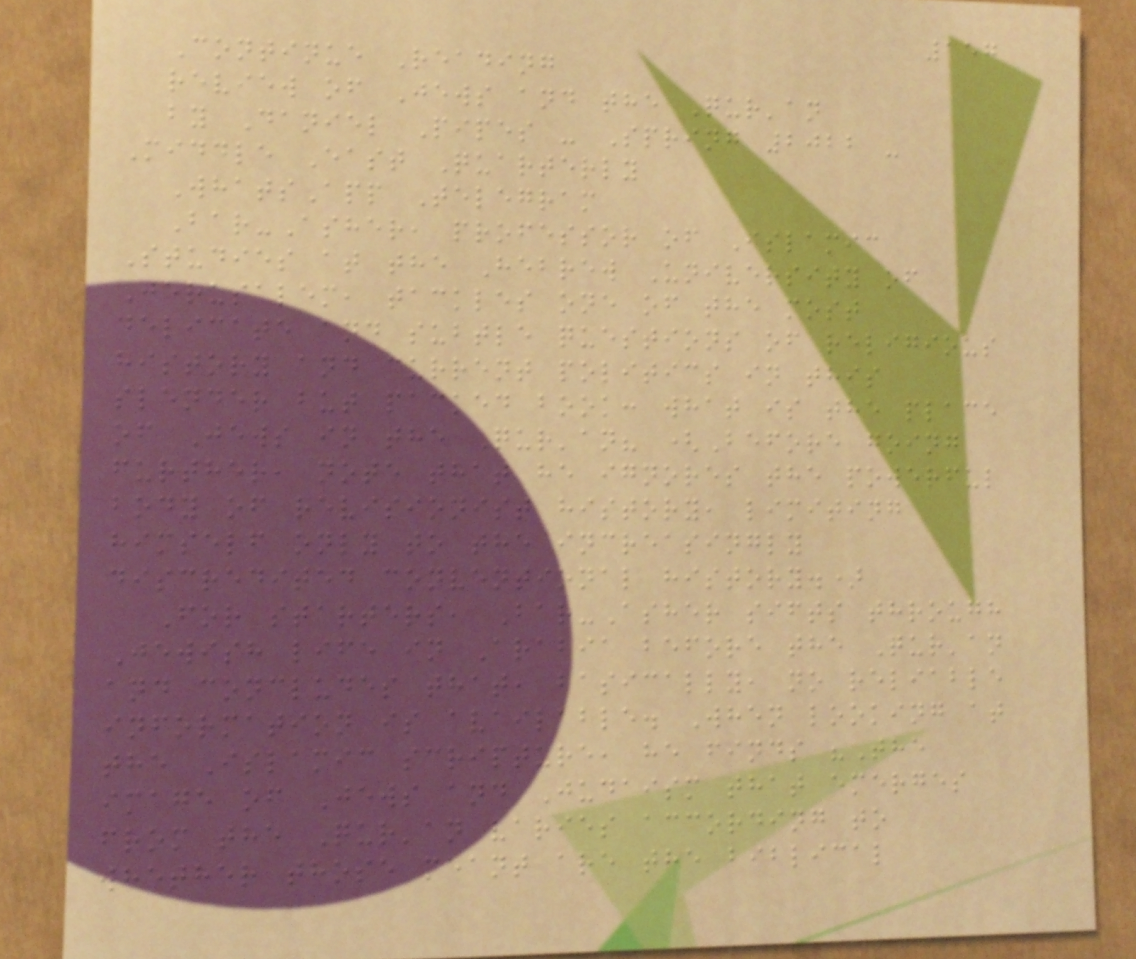157
Continue Reading
review of Jews and the Qur'an
by Daniel Pipes - Spring 2022 -
Middle East Quarterly
WhatsApp Telegram
Bar-Asher, professor of Islamic
Studies at the Hebrew University of
Jerusalem, tackles one of the most
delicate and subtle questions of religious
history and current politics in this
slender but packed book: what is the place
of Jews in the Qur'an? (Before going
further, note that he ignores the powerful
body of revisionist history, limiting
himself only to the increasingly
discredited conventional history.)
For starters, Bar-Asher sifts through
Jewish life in Arabia before the Qur'an
and concludes that, basically, no reliable
information is available. When looking at
the Islamic scripture, he finds "The
image of Jews and Judaism that emerges
from the Qur'an varies according to
whether those meant are the biblical
